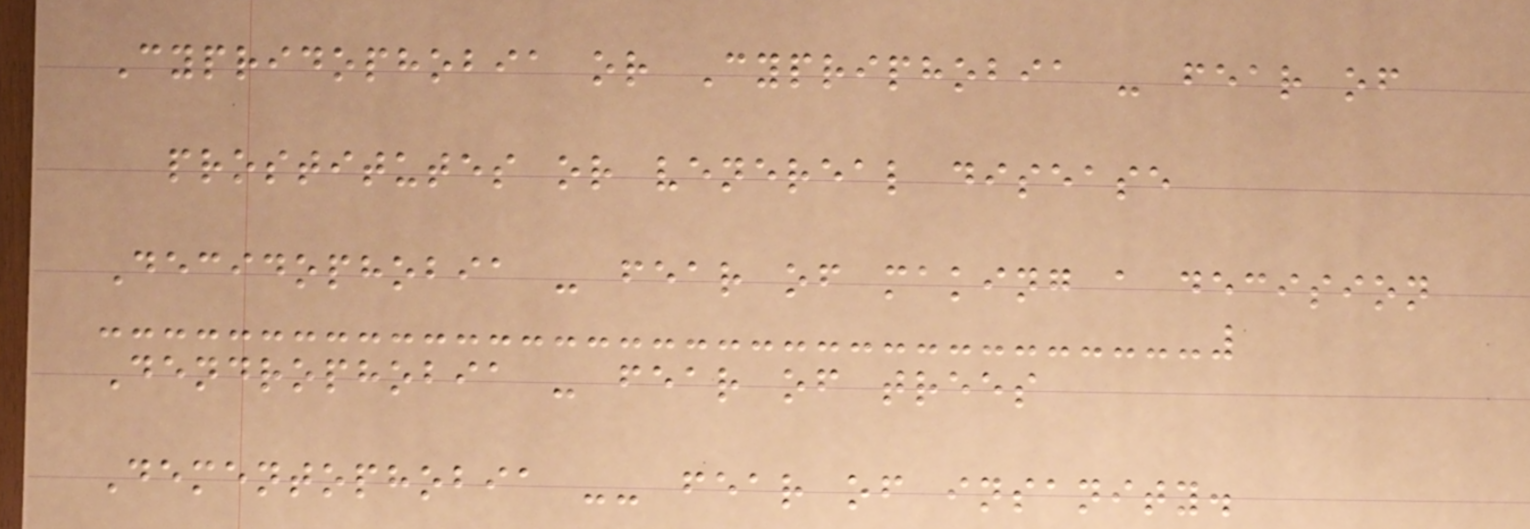Cypridophobia or Cypriphobia - fear of
prostitutes or venereal disease
Decidophobia - fear of making a decision
Dendrophobia - fear of trees
Dementophobia -- fear of insanity.
